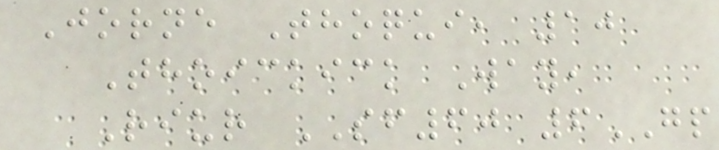Jorne Thoqui, 10
Thoickick Way,
Riur SF60 6GP
